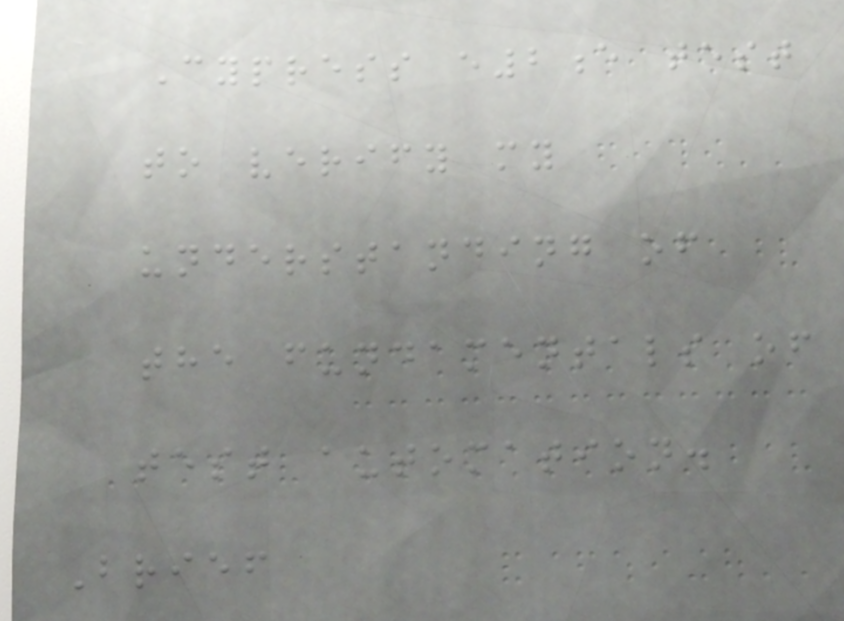Cypress e2e test
to verify my
understanding of
the fundamentals of
test automation.
Brief
